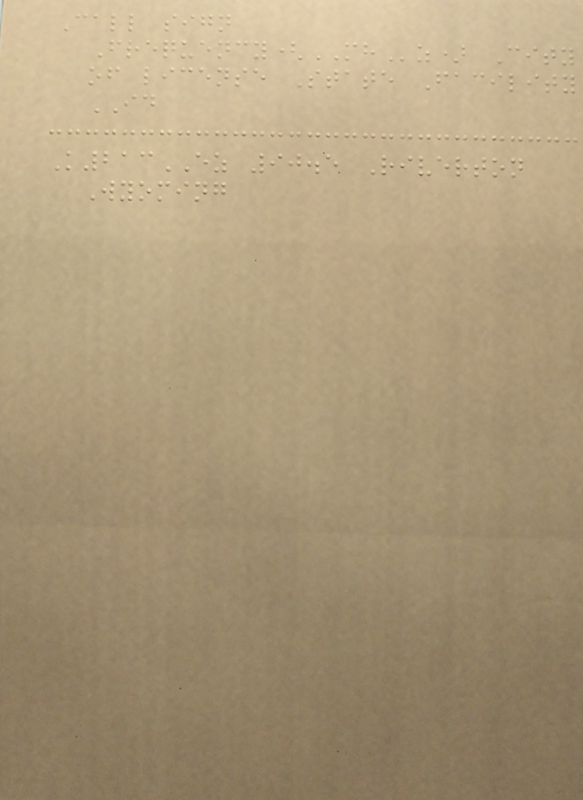Call sign
Frequency(MHz) City
of license State Facility
ID
K213EZ 90.5 Riverton
Wyoming
